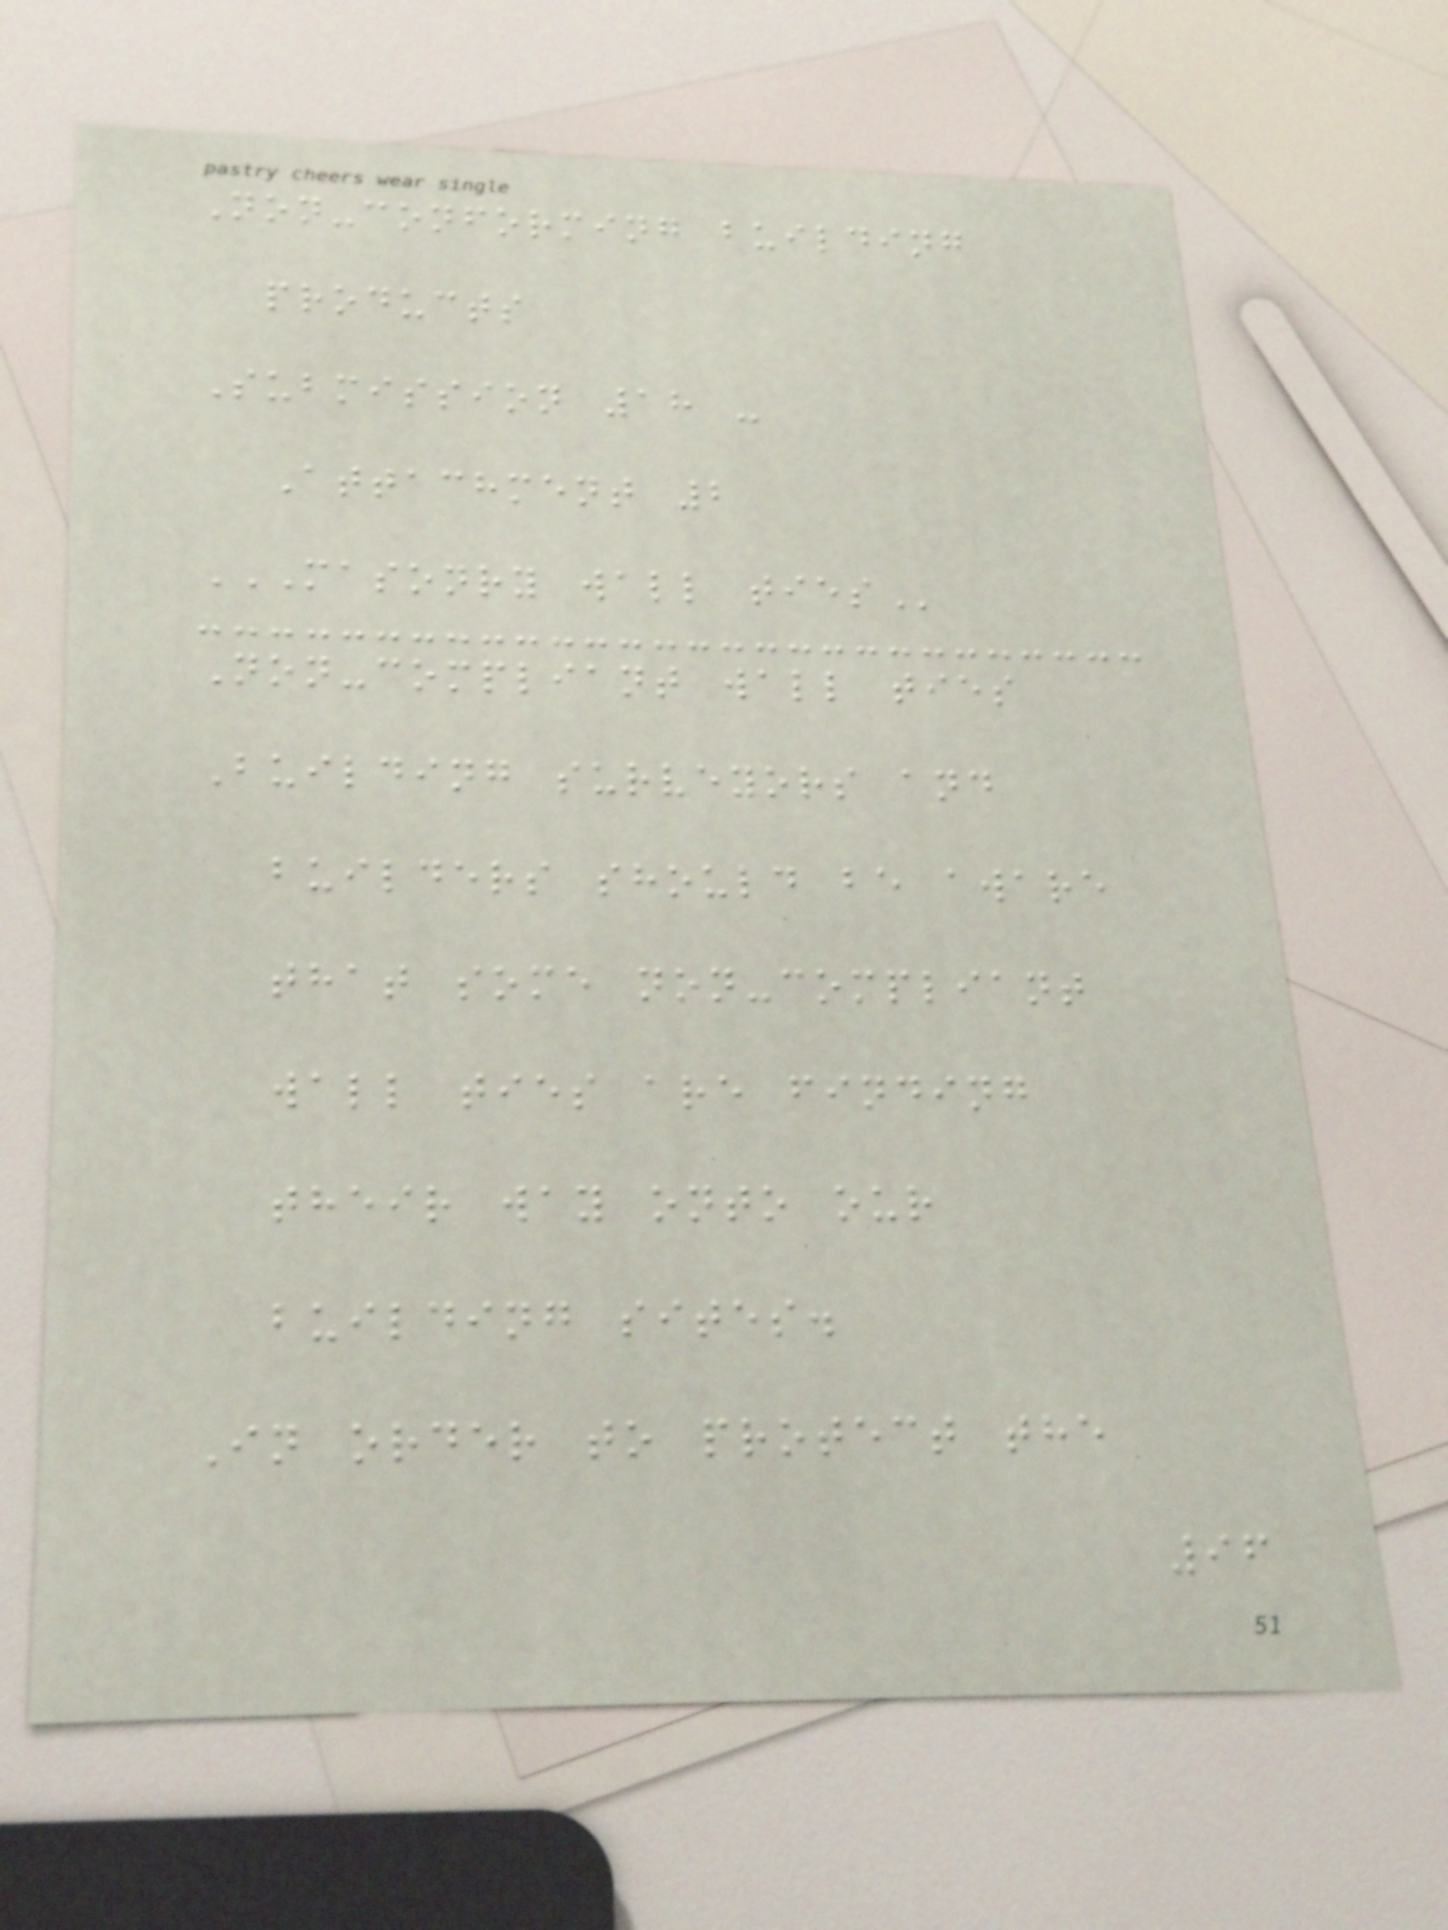Non-conforming building
products
Submission 18 -
Attachment 2
MASONRY WALL TIES
Non-compliant wall ties
Building surveyors and
builders should be aware
that some non-compliant
wall ties are finding
their way onto our
building sites.
In order to protect the
96
